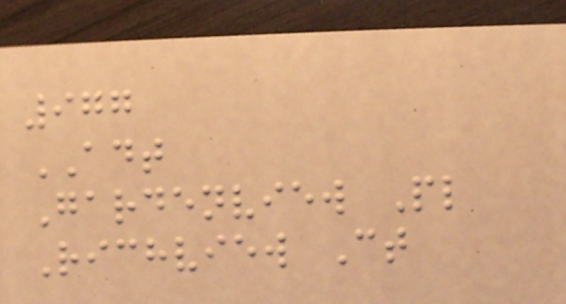977
ADT
Gardenview Pl
Richview Ct
